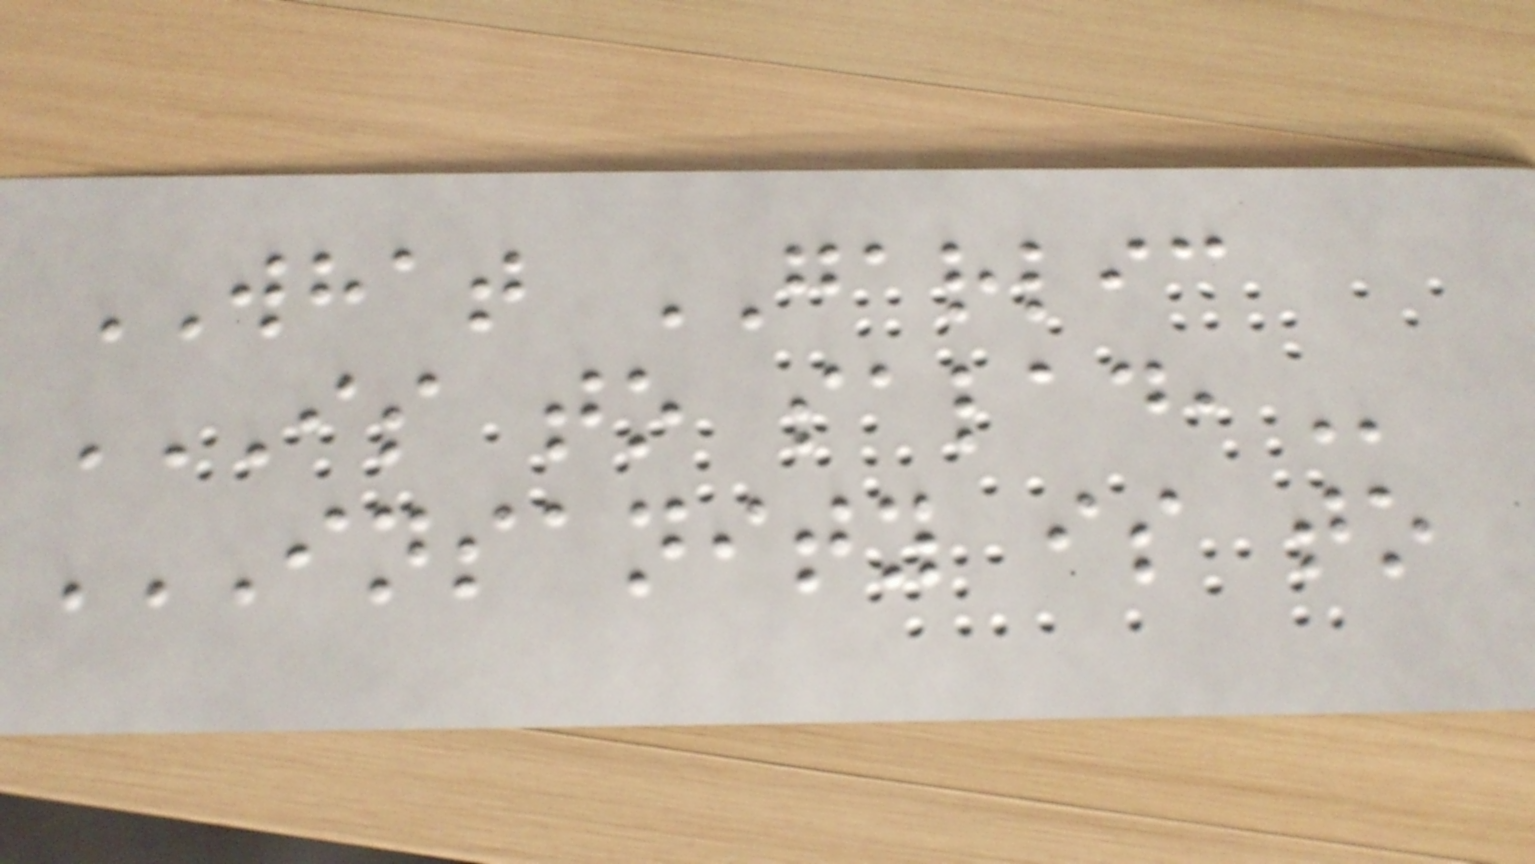WHAT GARLIC
IS TO SALAD,
INSANITY IS TO
